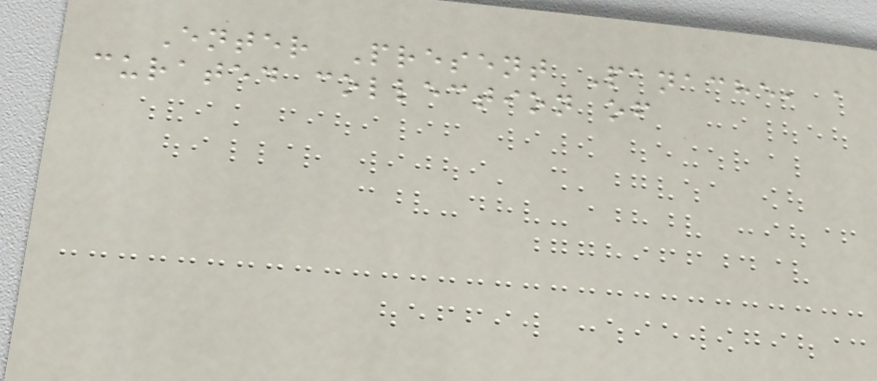Enter Present Panache, a
curated collection of
